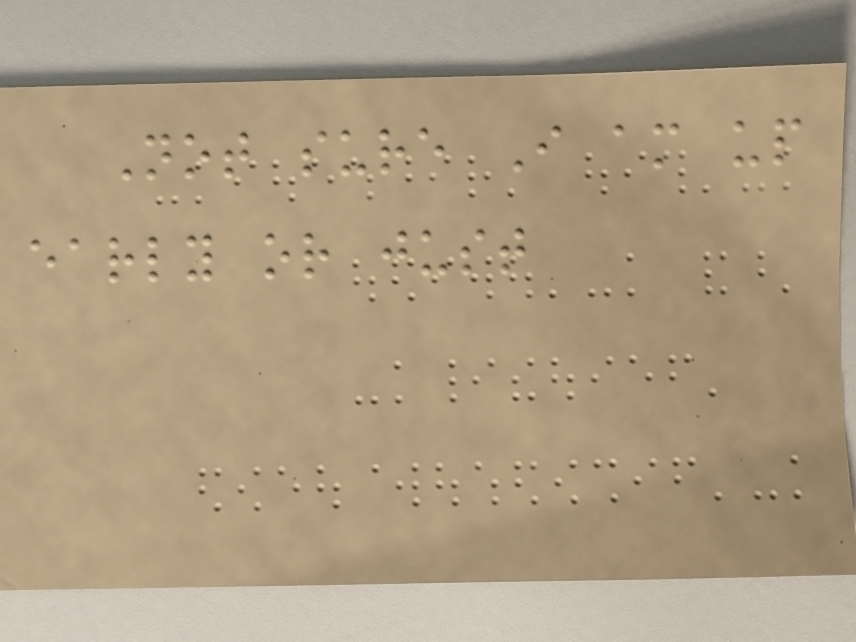Not sure I am up
early or just
